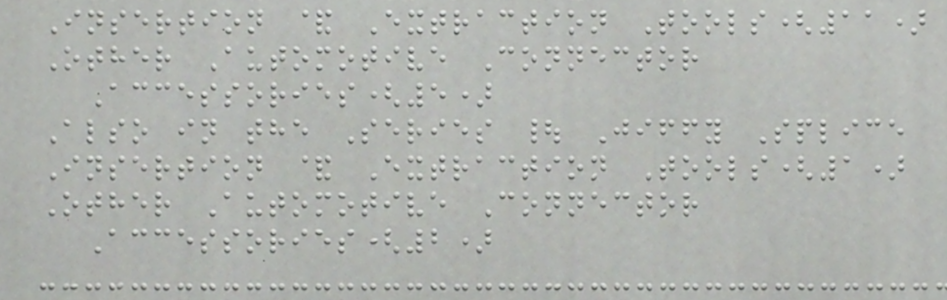Insertion & Extraction Tools(11)
Other Automotive Connector
Accessories(5)
Also in the Series | Jiffy Splice
Insertion & Extraction Tools(1)
Other Automotive Connector
Accessories(2)
